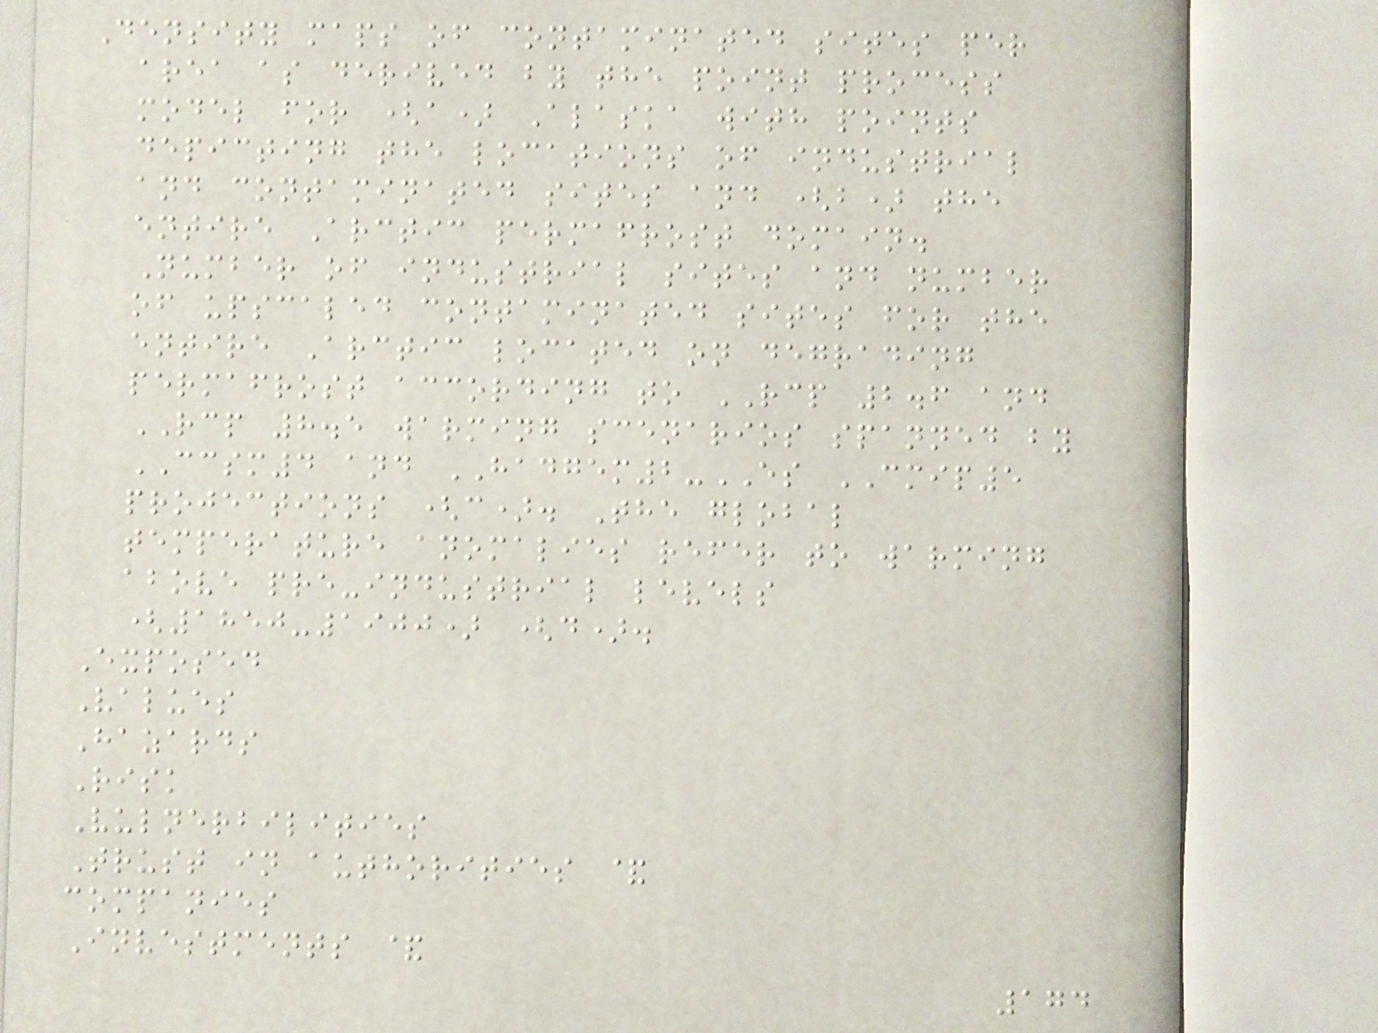Density maps of contaminated sites per
area as derived by the point process
model for (a) Alaska with points
depicting the locations of industrial
and contaminated sites and (b) the
entire Arctic permafrost domain.
Number of industrial sites and number
of upscaled contaminated sites for the
entire Arctic located on degrading
permafrost according to RCP 2.6 and
RCP 8.5 warming scenarios spanned by
CCSM4 and HADGEM2-ES CMIP5
projections (c). The global
temperature anomalies refer to warming
above pre-industrial levels
(1850-1900) (d).
Exposed
Values
Hazards
Risk
Vulnerbilities
Trust in authorities &
companies
Investments &
174
